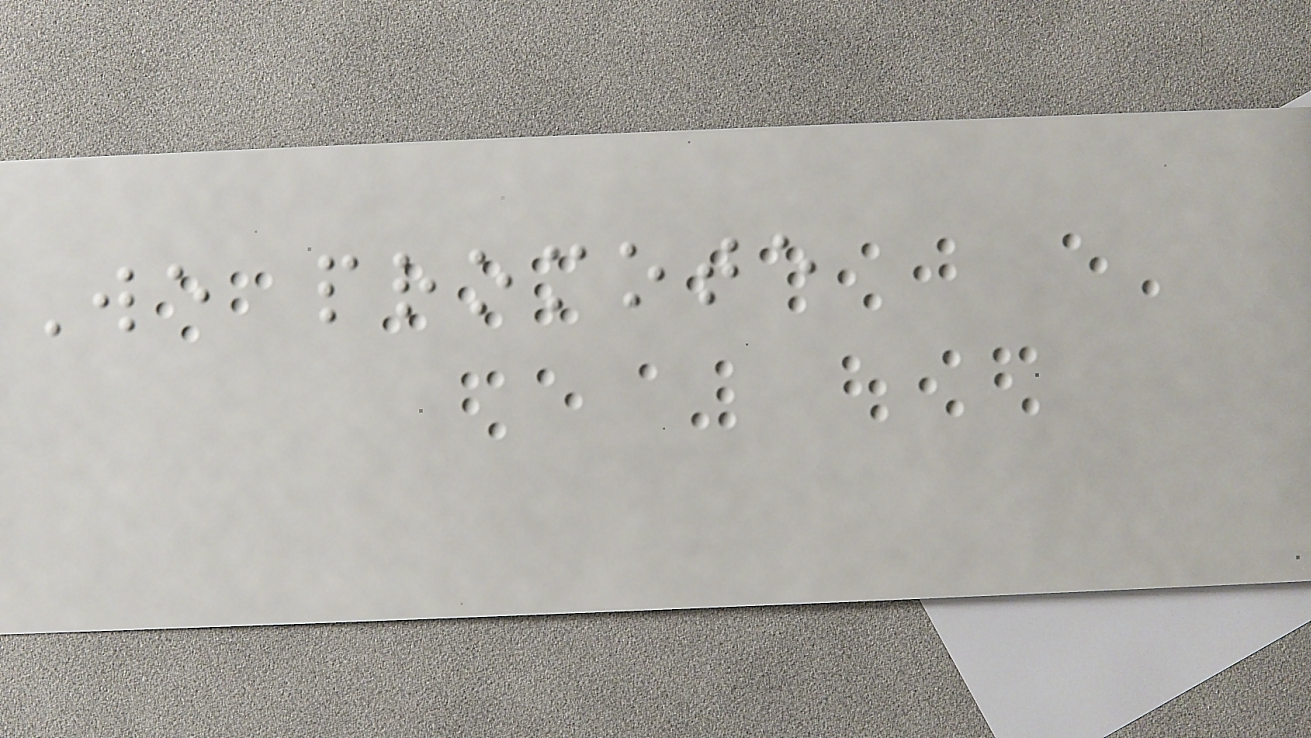We promote
